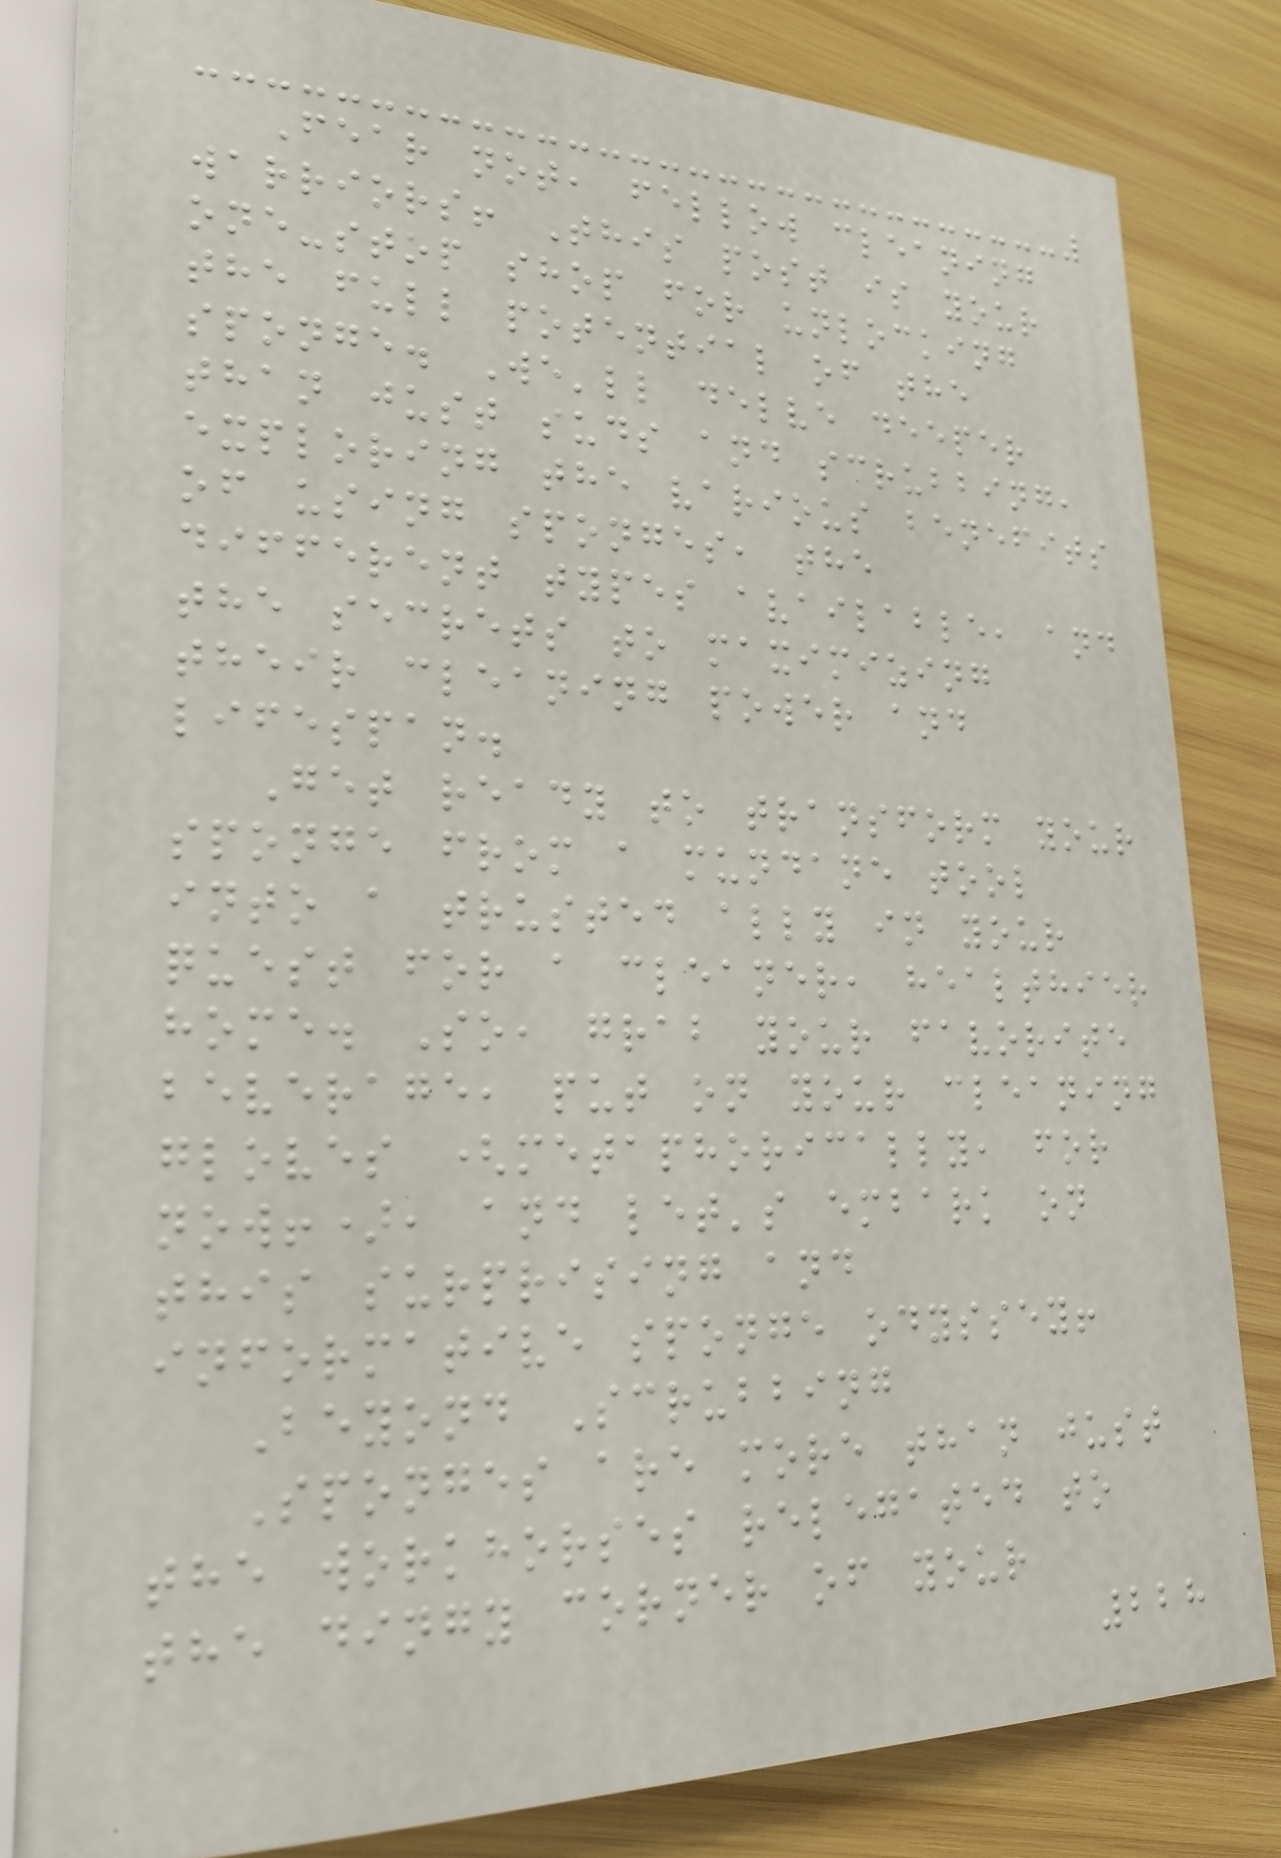Fear not, fellow cleaning
warriors! This post is your
one-stop shop for unlocking
the full potential of the
sponge. We'll delve deeper
than just suds and scrubbing,
exploring the various benefits
of using sponges, the
different types available, and
the secrets to maximizing
their cleaning power and
lifespan.
Get ready to transform your
sponge from a mundane tool
into a trusted ally in your
quest for a cleaner, healthier
home. So, grab your favorite
beverage, put on your cleaning
gloves (metaphorically, for
now!), and let's embark on
this surprising and
informative sponge odyssey!
Beyond Scrubbing
Sponges are more than just
the workhorses relegated to
the dingy corner of your
228
